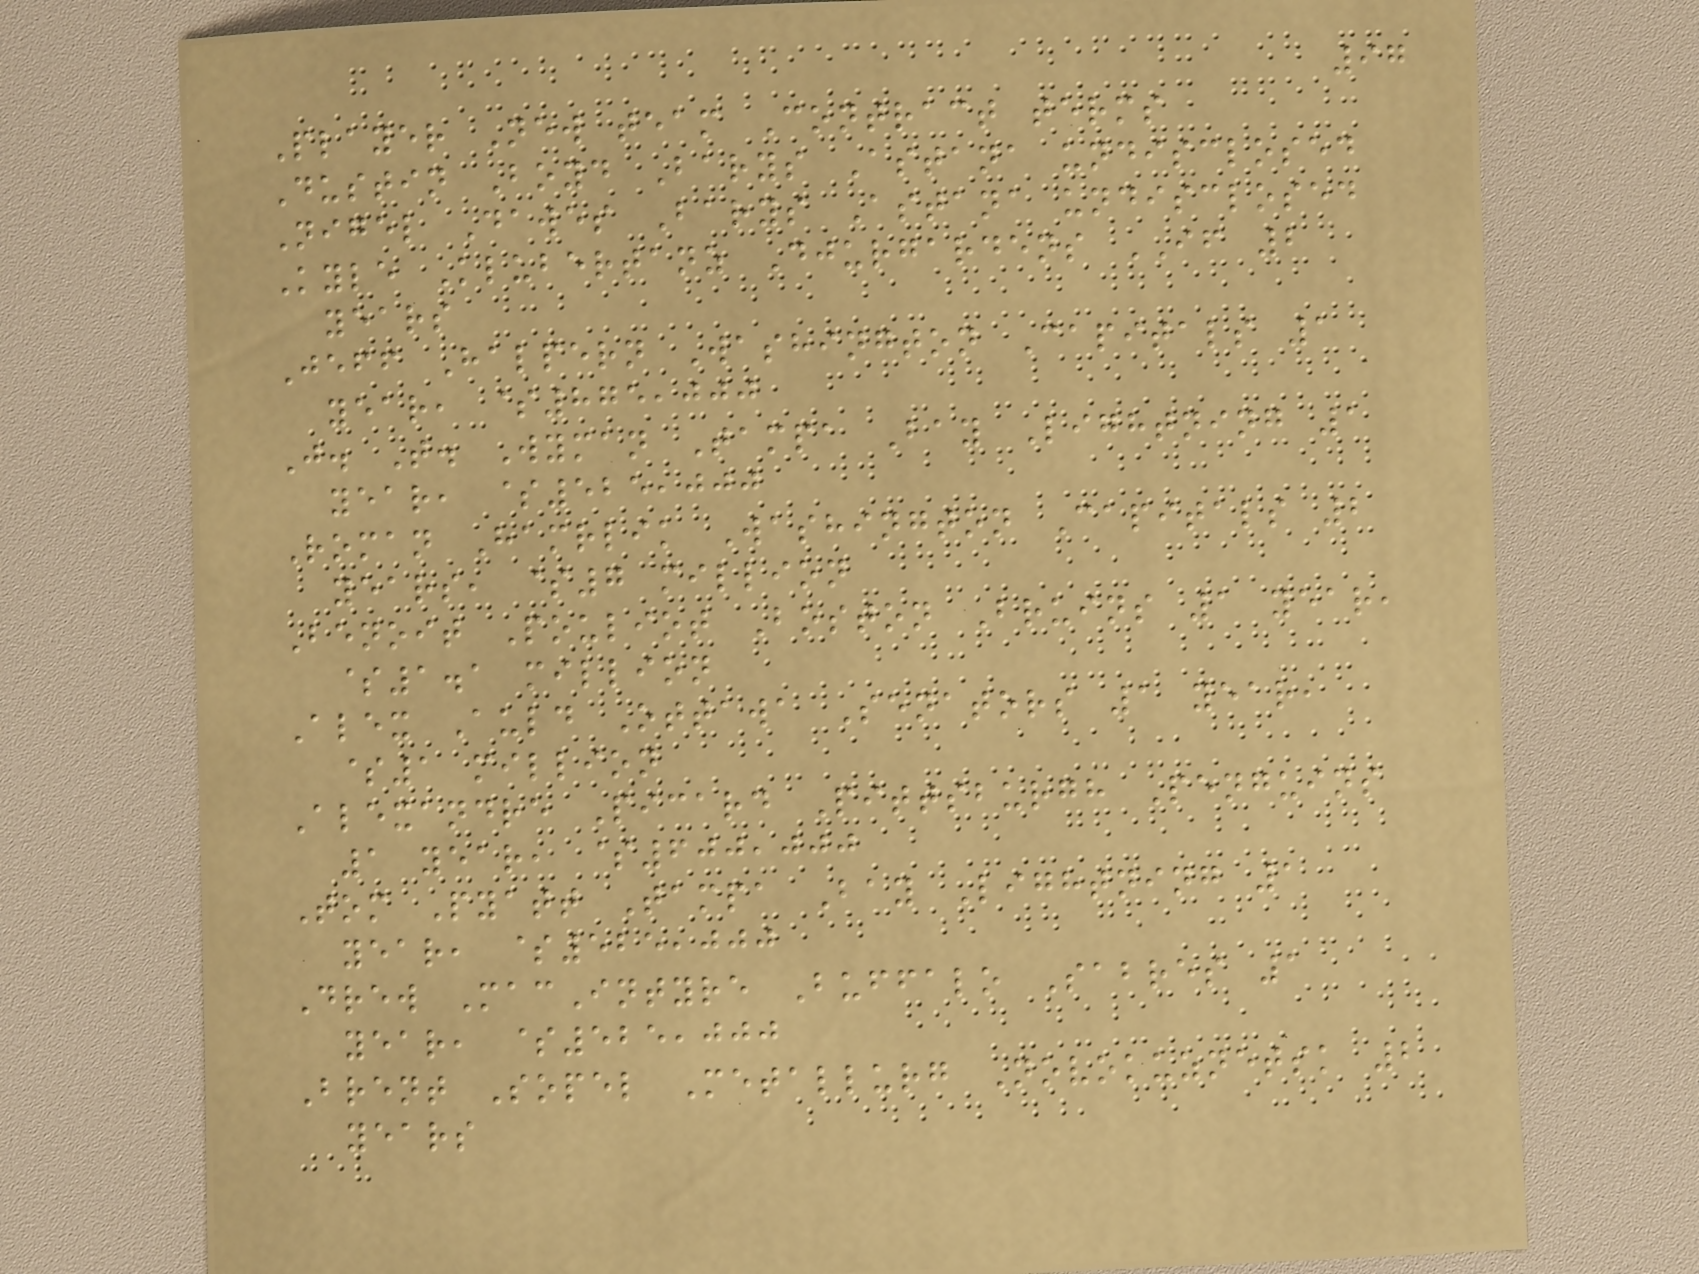97
Player New team Contract terms
Dustin Boyd Barys Astana undisclosed
Nigel Dawes Barys Astana undisclosed
Kyle Klubertanz Djurgardens IF 2
years
Jeff Halpern Washington Capitals 1
year, $875,000
J. T. Wyman Tampa Bay Lightning 1
year, $525,000
Roman Hamrlik Washington Capitals 2
years, $7 million
Benoit Pouliot Boston Bruins 1 year,
$1.1 million
Alex Auld Ottawa Senators 1 year,
$1 million
Alexandre Picard Pittsburgh Penguins
1 year, $600,000
Tom Pyatt Tampa Bay Lightning 1
year, $525,000
Drew MacIntyre Buffalo Sabres 1
year, $525,000
Brent Sopel Metallurg Novokuznetsk 2
years
